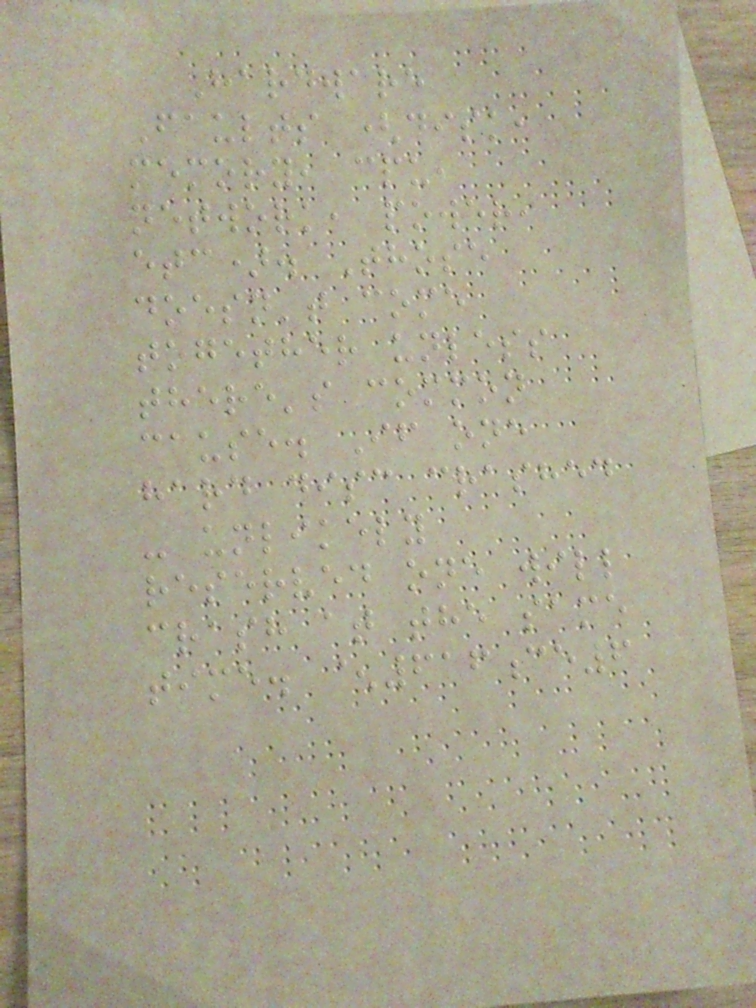Hardware
Faults (disk,
memory, cpu,
network, power,
etc). Those
doesn't come
together unless
there's common
cause. If one
hard disc crashed
- unlikely
reserved one will
crash at the same
time. ^616ce6
